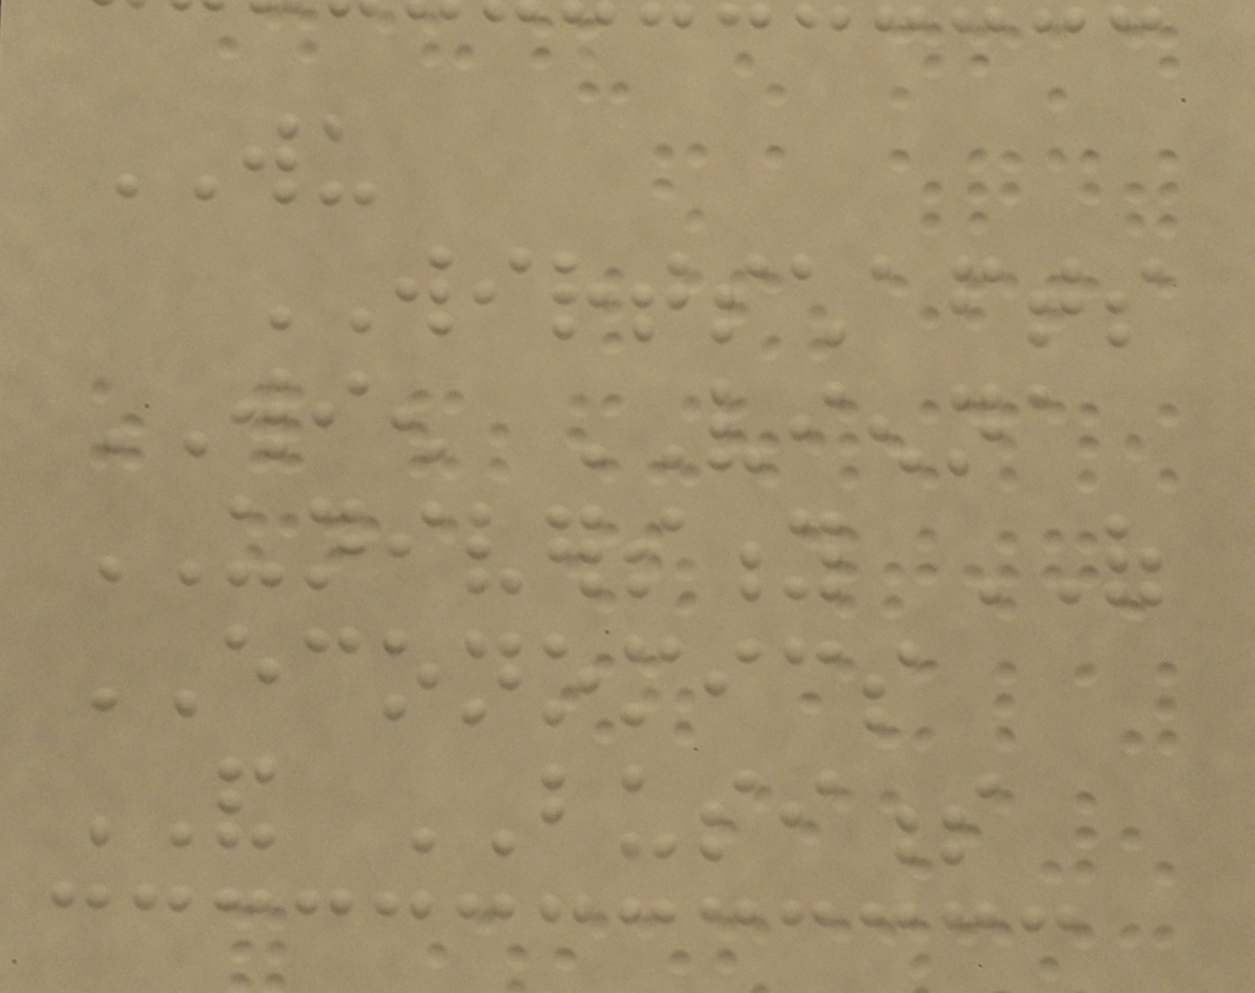WU
WIRTSCHAFTS
WIEN VIENNA
UNIVERSITY OF
ECONOMICS
AND BUSINESS
